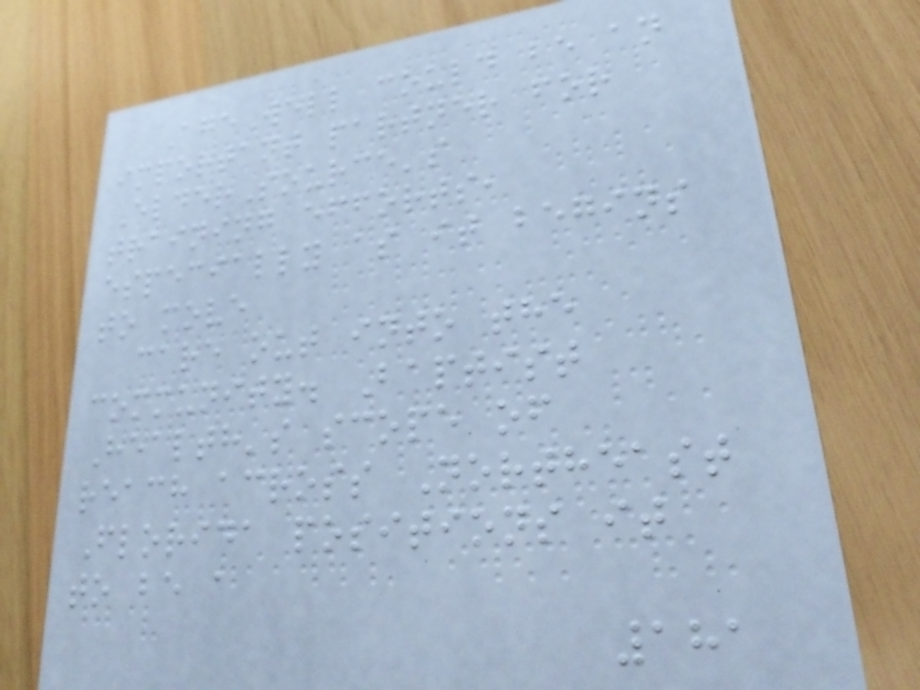AgeWell could be an
important partner for
ElderSource's
training efforts,
especially as it begins
to move
care out into the
community. Baptist
Health's scope of
reach across Northeast
Florida positions it
to be a
181
